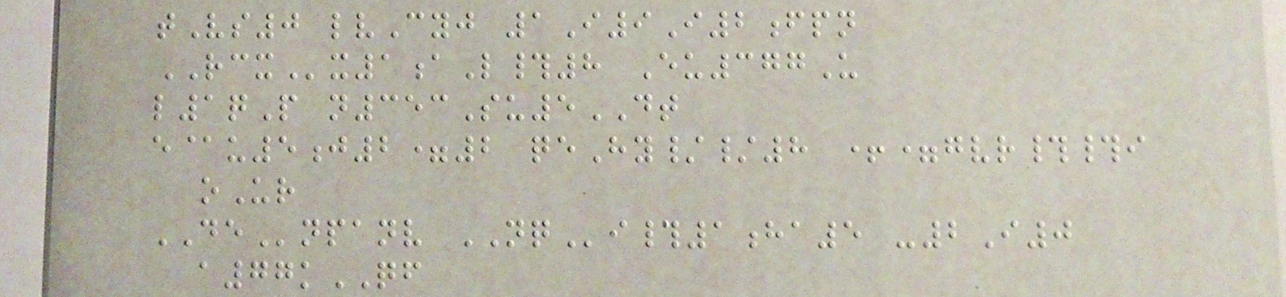tVs0 lvCyj 1I9I2fpn
RCXx1aL#8 Eu377U
l1qP n353Su5DT
e@u5j2=2 qeHy//8 +=gvr##i
oUr
DEnpanv NQi#1ha5 -2I0
a77kQF
